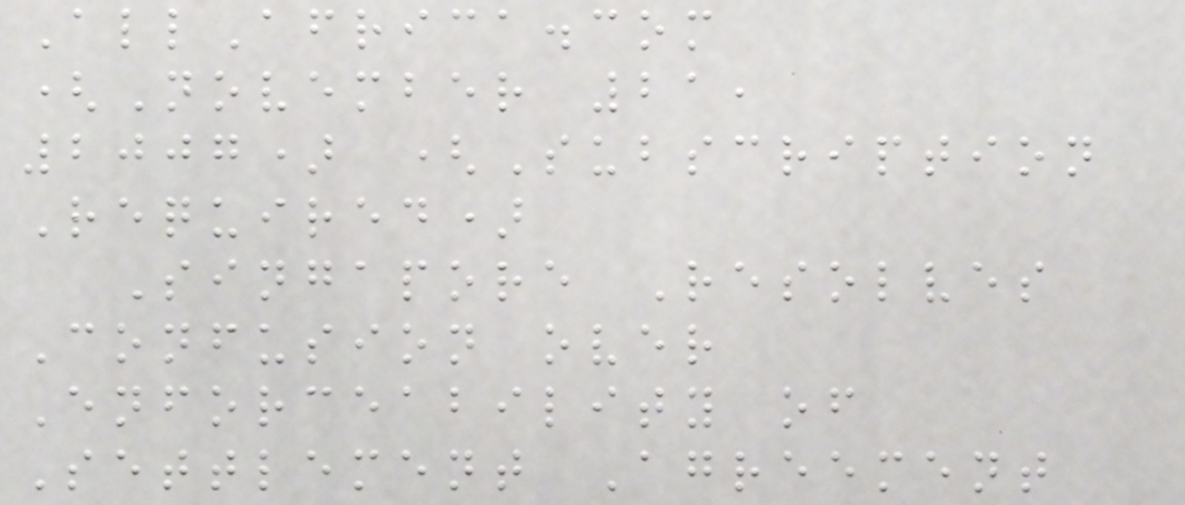AllAfrica.com
(November 21,
2007) (Subscription
Required)
Singapore Resolves
Confusion over
Enforceability of
Settlement Agreement
